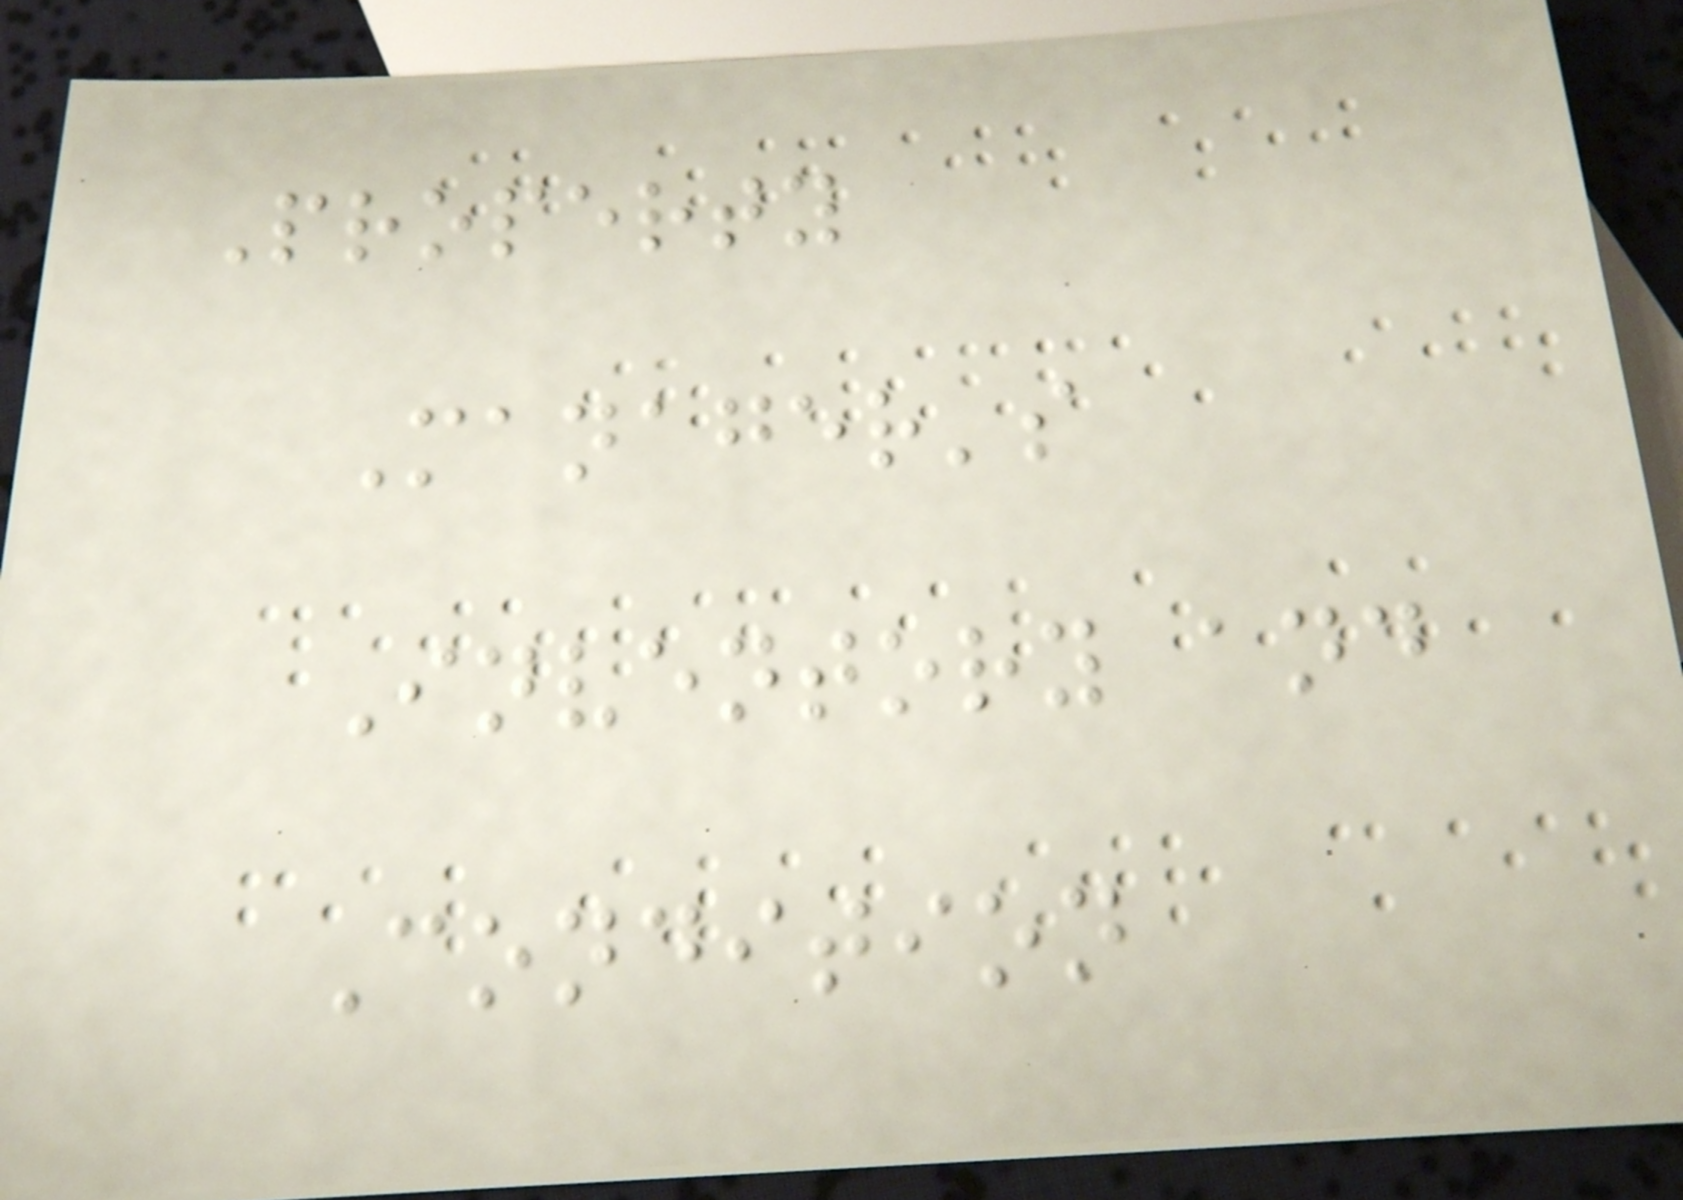Property
Manager's
Inventory and
Condition
